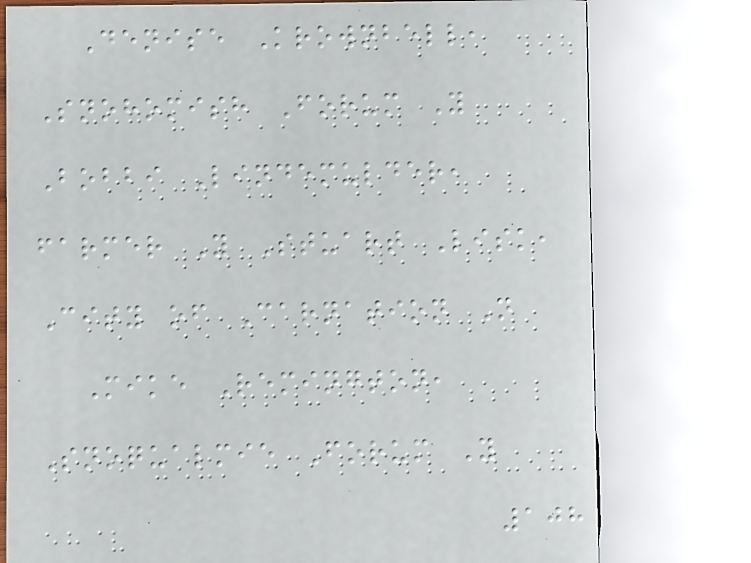Denise Krownbell,
Snohomish Forum Y
Bobbi Lindemulder,
farmer Y Stuart Lisk,
City of Carnation N
Mike Remington,
Snoqualmie Forum Y
108
